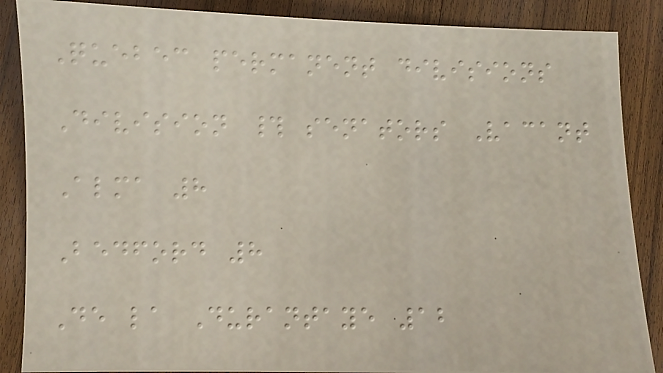Quebec permanent divisions
Division # senators Vacant
Alma 8
Bedford 8
De la Durantaye 12
